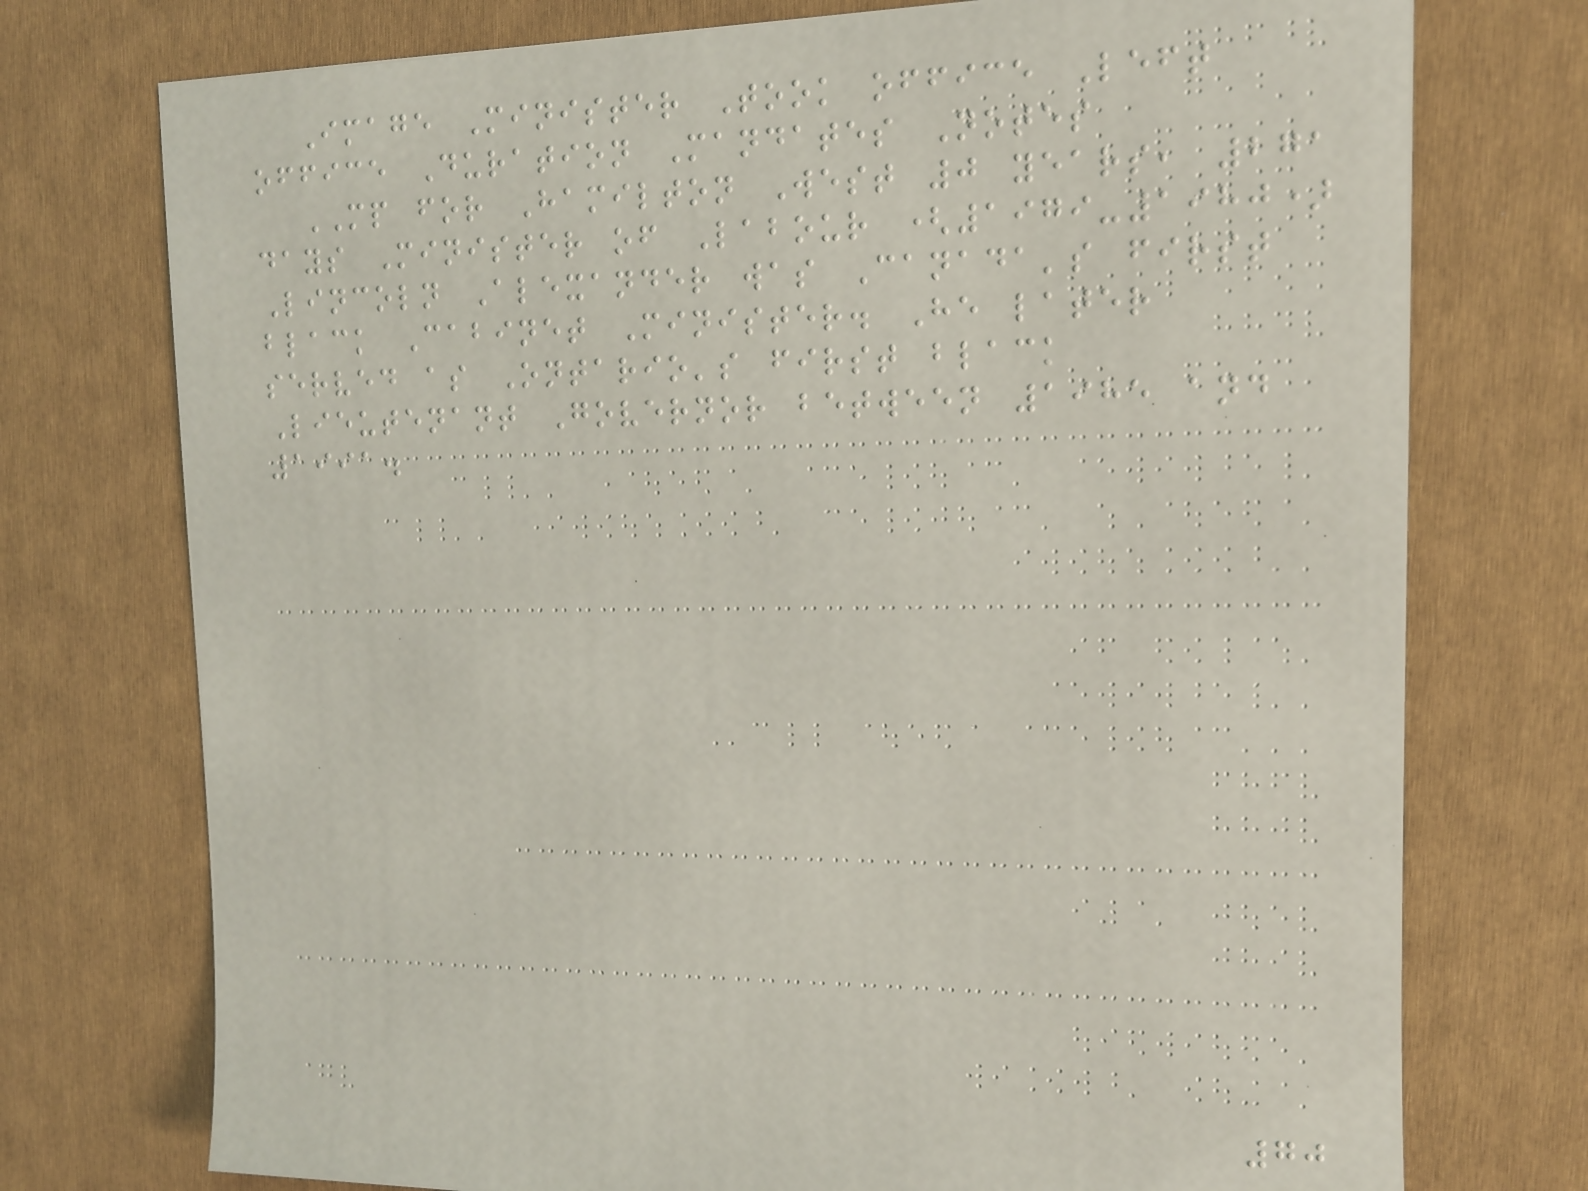Image Minister Took office Left
office Duration Mandates Notes
MP for Hamilton West 0 years, 271
days Minister of Labour (1979-1980)
Lincoln Alexander was Canada's first
black Cabinet Minister. He later
served as Ontario's first black
Lieutenant Governor between 1985 and
1991.
70
